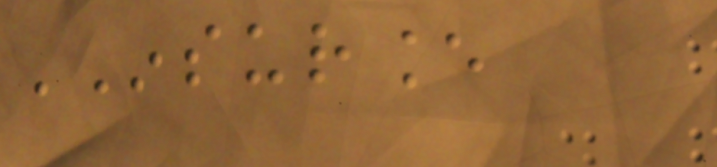INSURANCE
